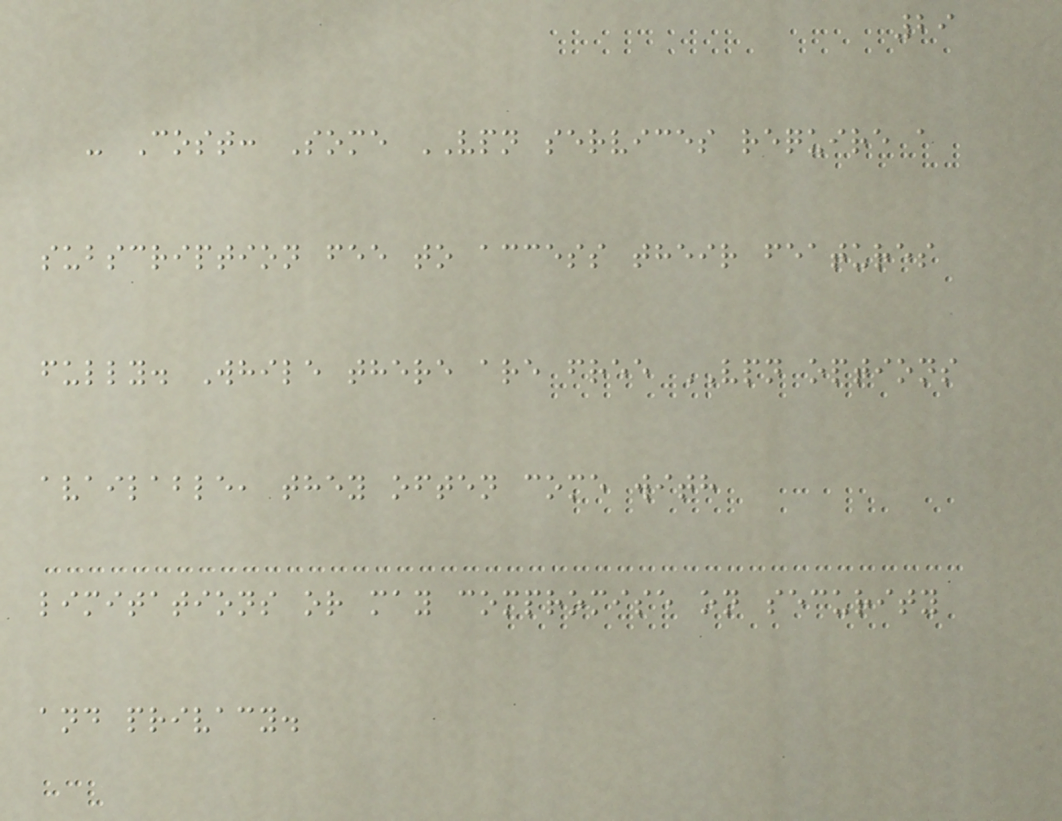29
- Cost: Some VPN services require a
subscription fee to access their features
fully. While there are free VPN options
available, they often come with
limitations or may compromise on security
and privacy.
